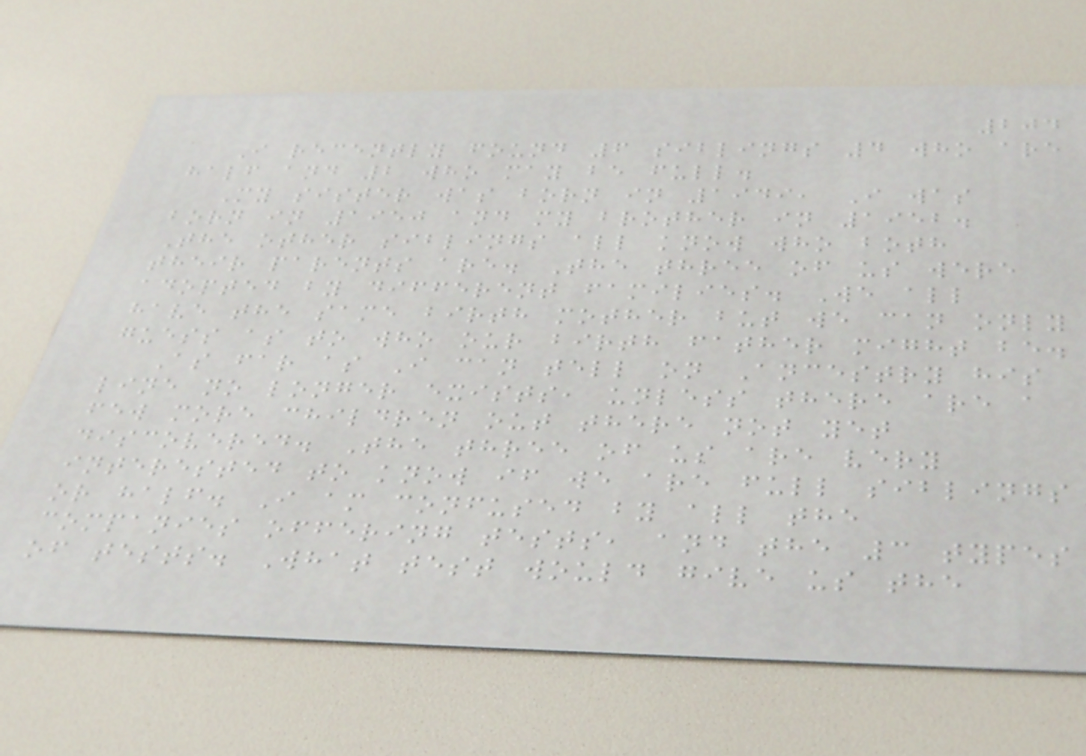204
I recently found 6 siblings 4 who are
half and 2 who may be full.
My sister was born in 1949, I was
born in 1950 and my brother in 1952.
The other siblings all know who both
their parents are. The three of us were
adopted by different families. We all
have the same birth mother but we can only
guess as to who our birth father might be.
As far as I can tell on Ancestry his
line no longer exists, unless there are a
few more children out there not yet
discovered. The three of us are very
interested to know if we are full siblings
or half. I am confused by all the
companies offering tests, and the 3 types
of tests. What test would give us the
